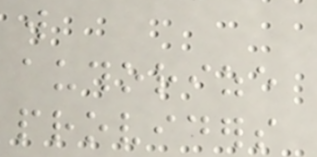will
authorize
providers
